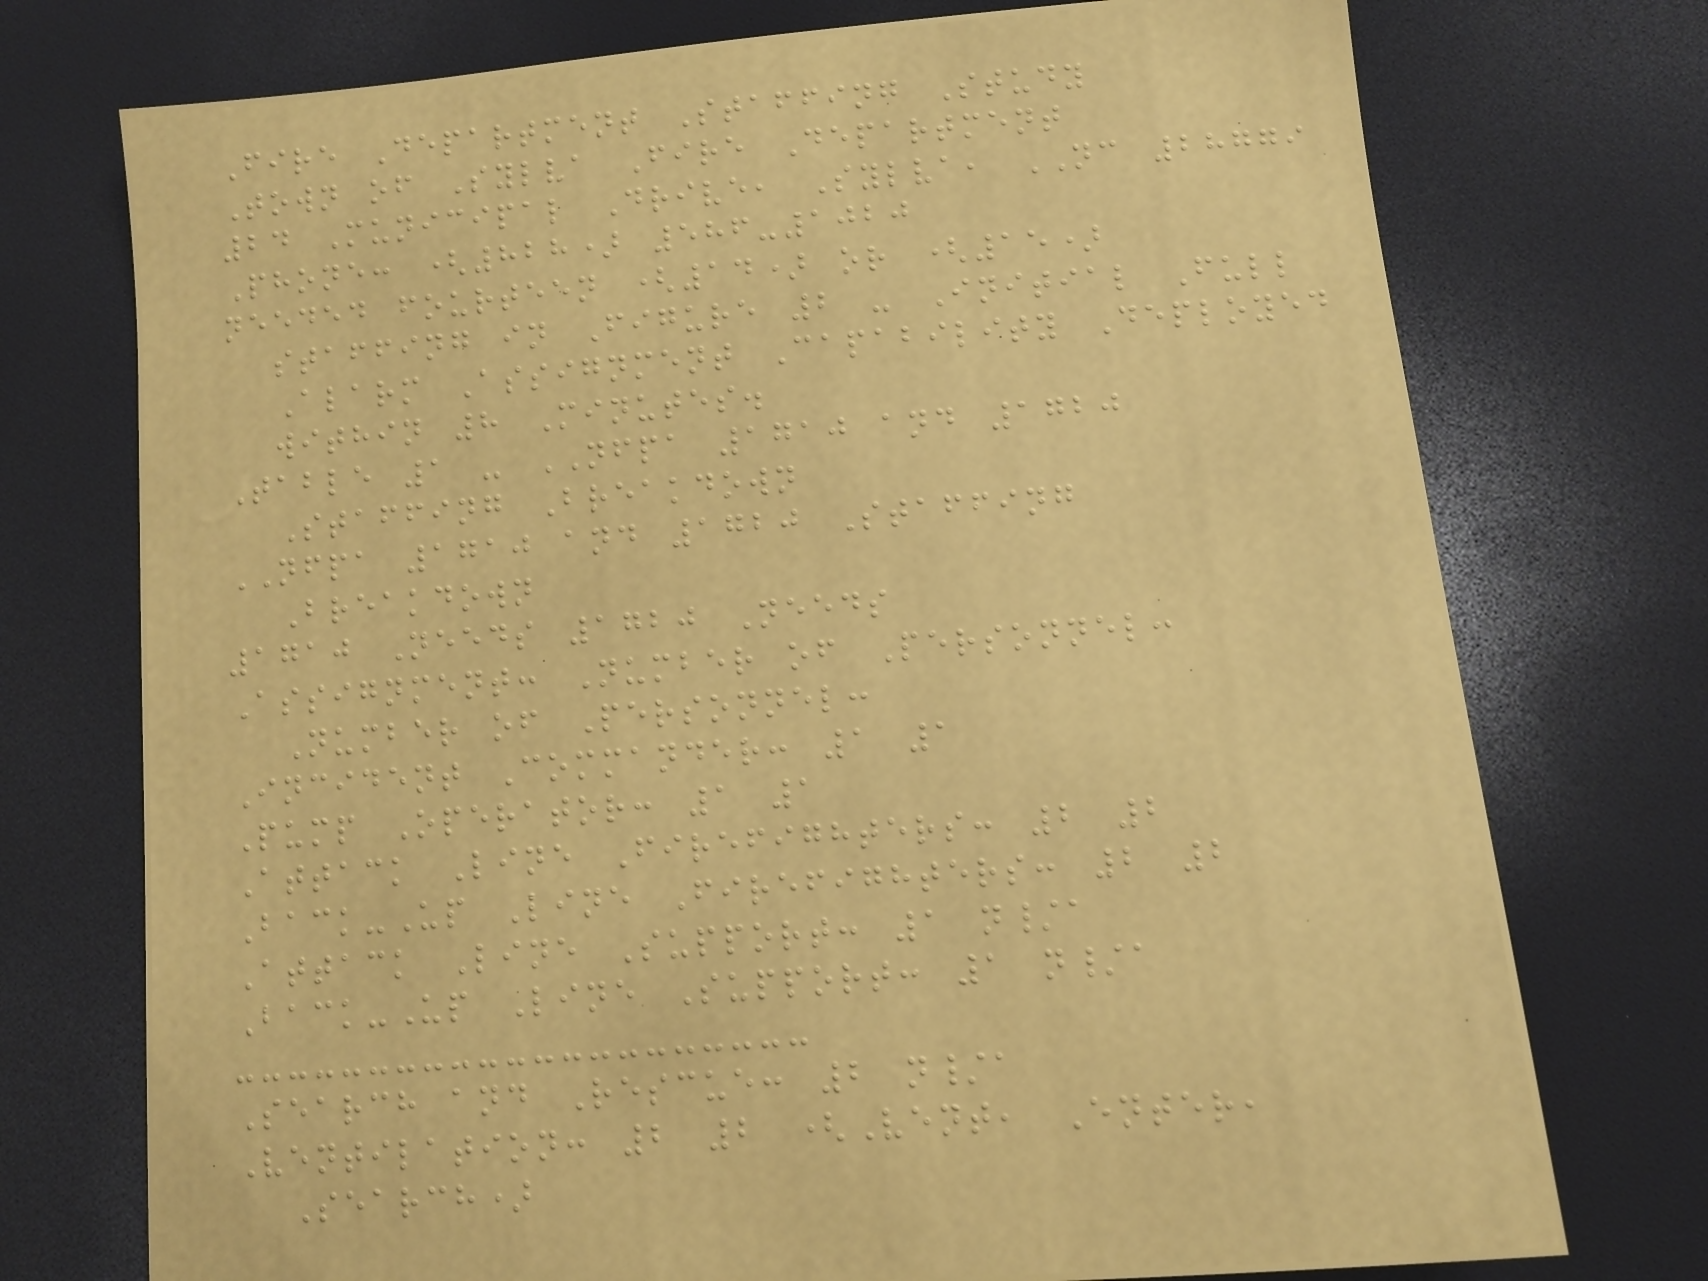Fire Department Staffing Study
Town of Sylva Fire Department
24 Municipal Drive, Sylva, NC 28779
Phone: (828) 586-1020
needed fourteen (14) or (15)
staffing in Figure 2 - Initial Full
Alarm Assignment Capability Deployed
within 8 Minutes.
Table 1 - NFPA 1710 and 1720
Staffing Breakdown
NFPA 1710 and 1720 Staffing
Breakdown
1710 Needs 1720 Needs
Assignment: Number of Personnel:
Number of Personnel:
Incident Commander: 1 1
Pump Operator: 1 1
Attack Line Firefighters: 2 2
Back-Up Line Firefighters: 2 2
Attack Line Support: 1 n/a
Back-Up Line Support: 1 n/a
Search and Rescue: 2 n/a
Ventilation: 2 2 (Vent, Enter,
Search)
